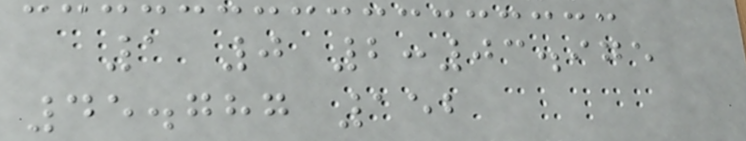1 0 2:03.975
45.787 152
